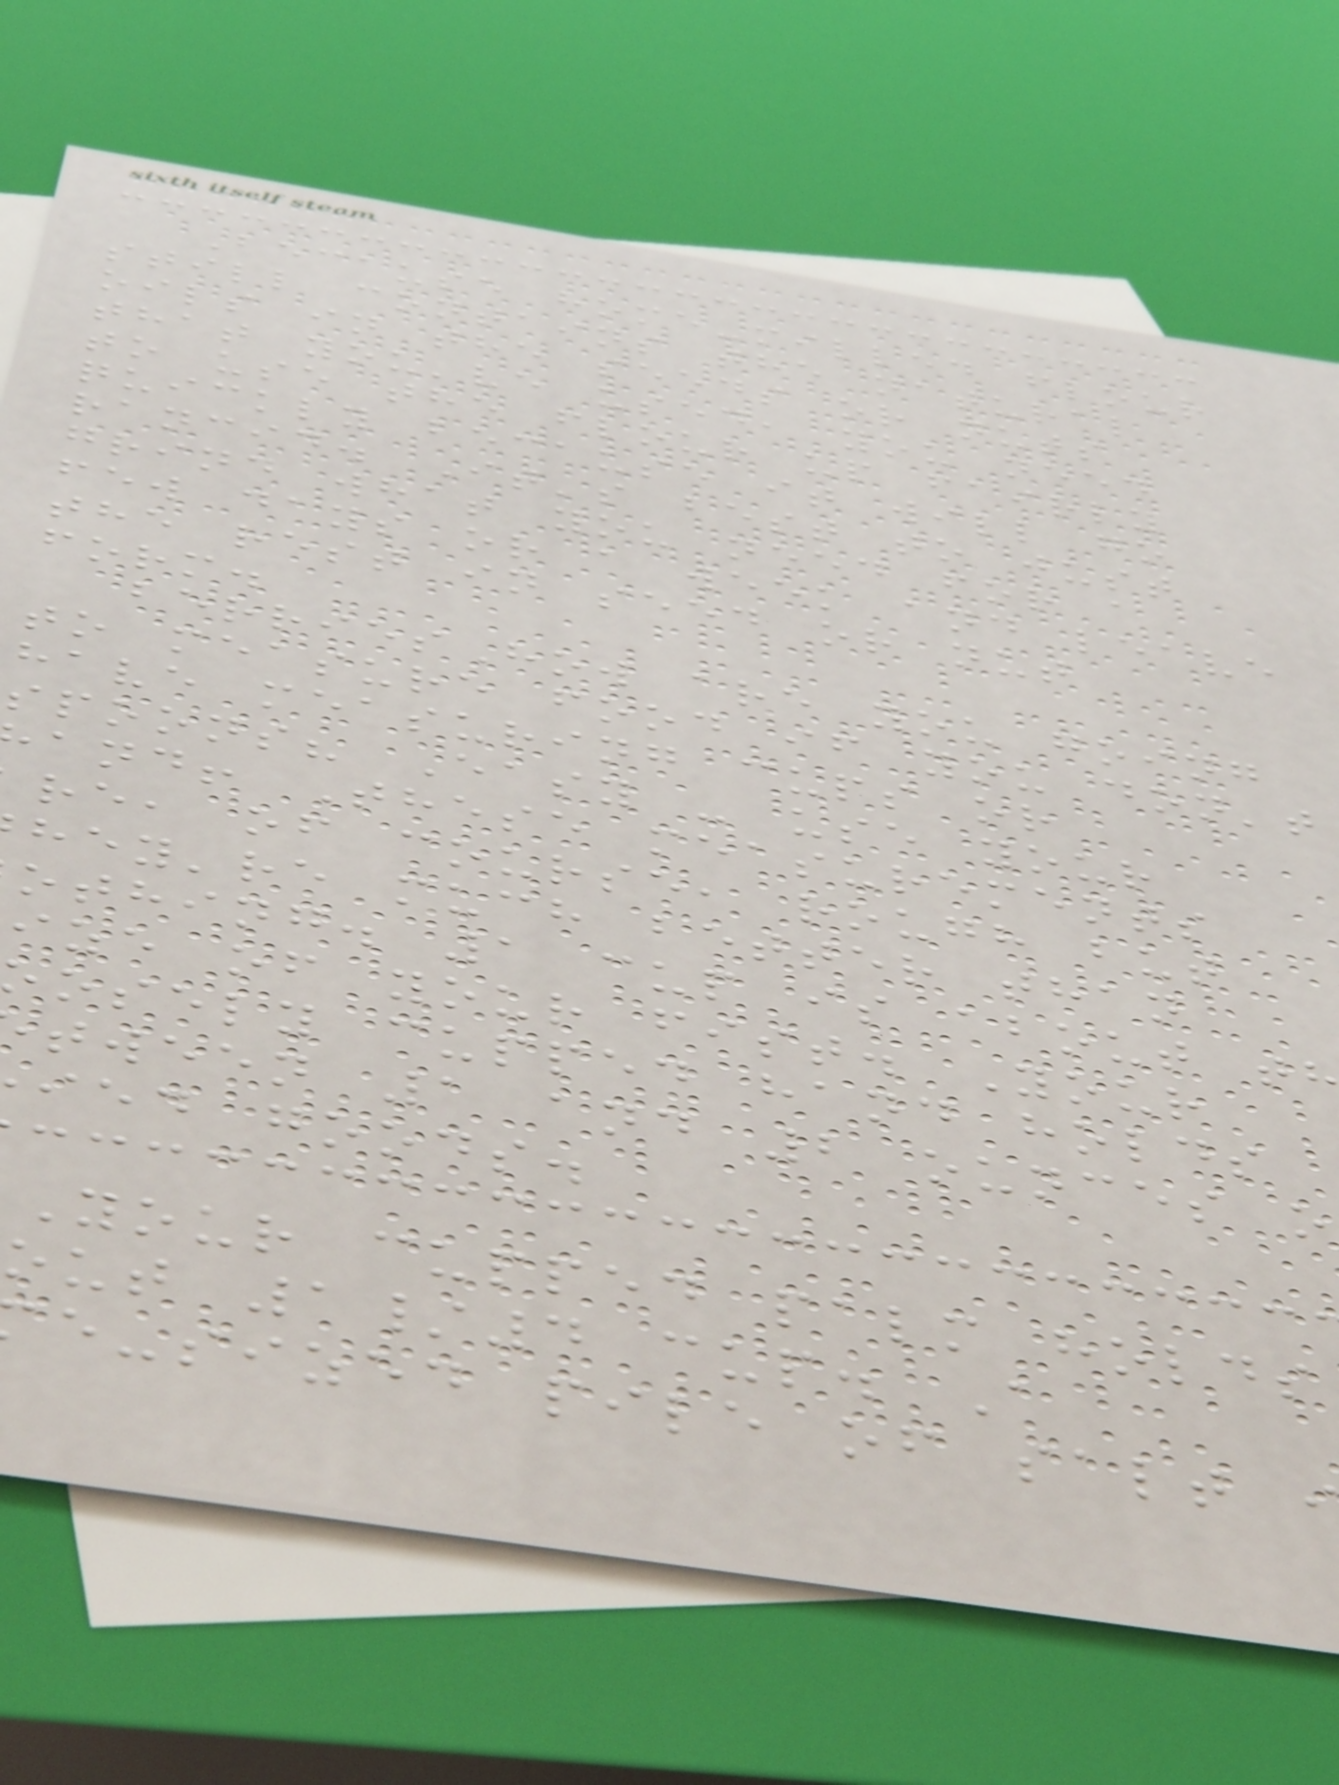Because home-milled flour
still contains the natural
oils in the seeds or nuts
that you've used, you need
to use the flour up fairly
quickly because it will go
rancid. It's best to just
grind what you need for a
few days or a week and leave
the rest in seed or nut
form.
berriesHow are you going
to measure food if you don't
have measuring cups or
spoons? Easy - use your
and! These measurements
re, of course, rough but
hey're much better than
othing. 1 cup is about t
ize of your fist. Your
osely cupped hand holds
tween 1 and 2 ounces o
ied goods.
Your cupped palm holds
out 1/4 cup. A
e-sized pile of salt
